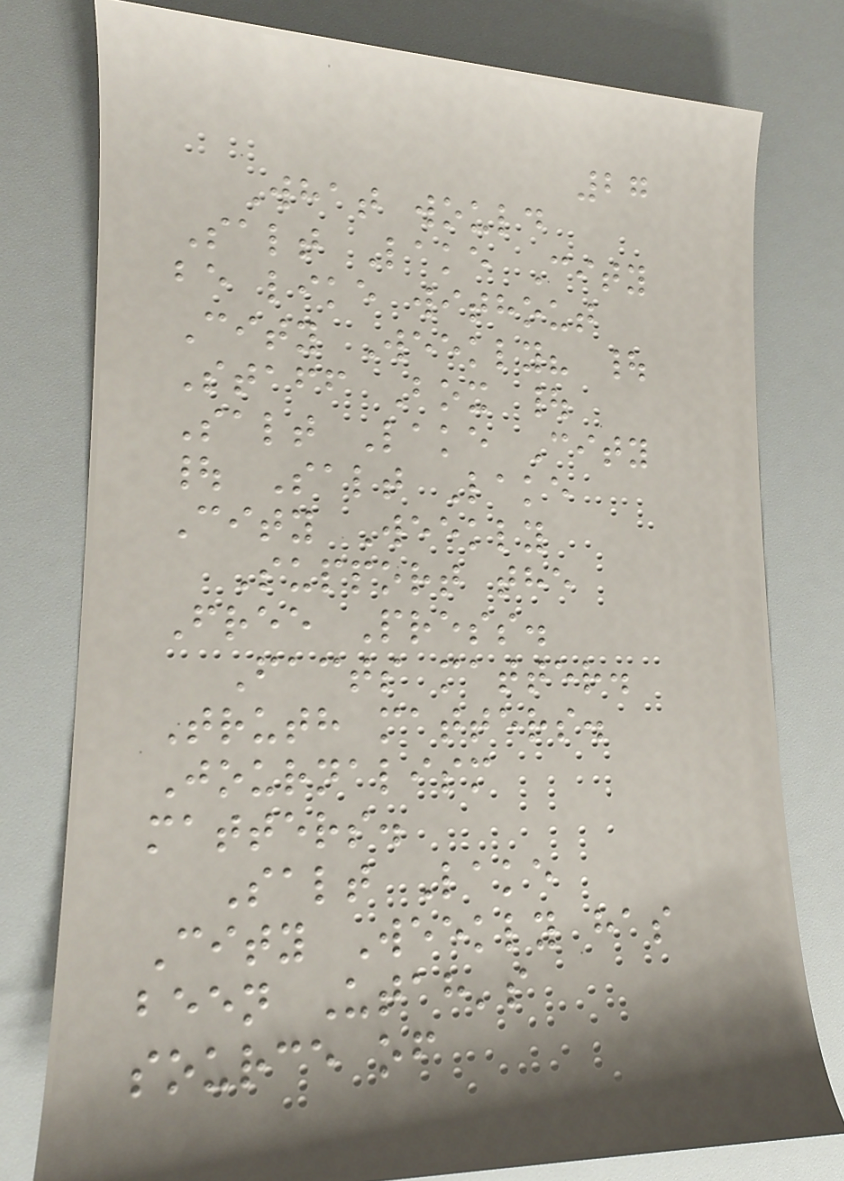27
What would
Salt Lake City
be like without
City Weekly? |
Staff Box |
Salt Lake City
| Salt Lake
City Weekly
Support the
Free Press.
Facts matter.
Truth matters.
Journalism
matters.
Salt Lake
City Weekly has
been Utah's
source of
